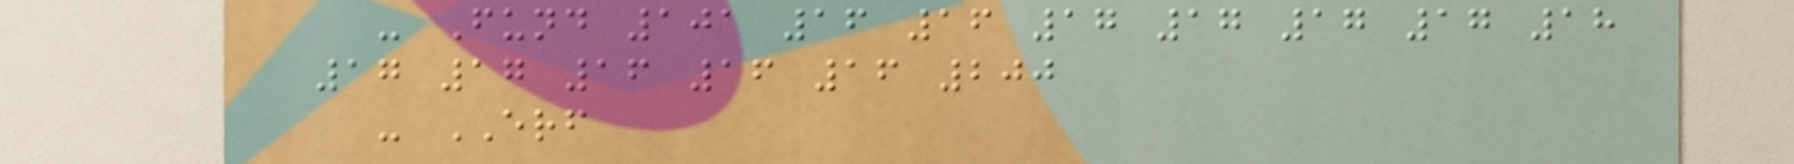- Fund 101 16 16 17 17 17 17 18
17 17 16 16 16 200
- ERF
